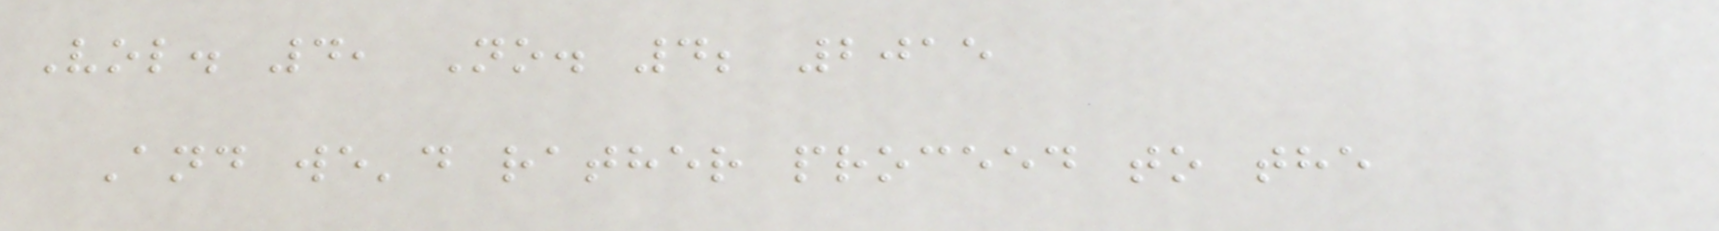Vol. 4, No. 4; 2015
And we'd rather proceed to the
